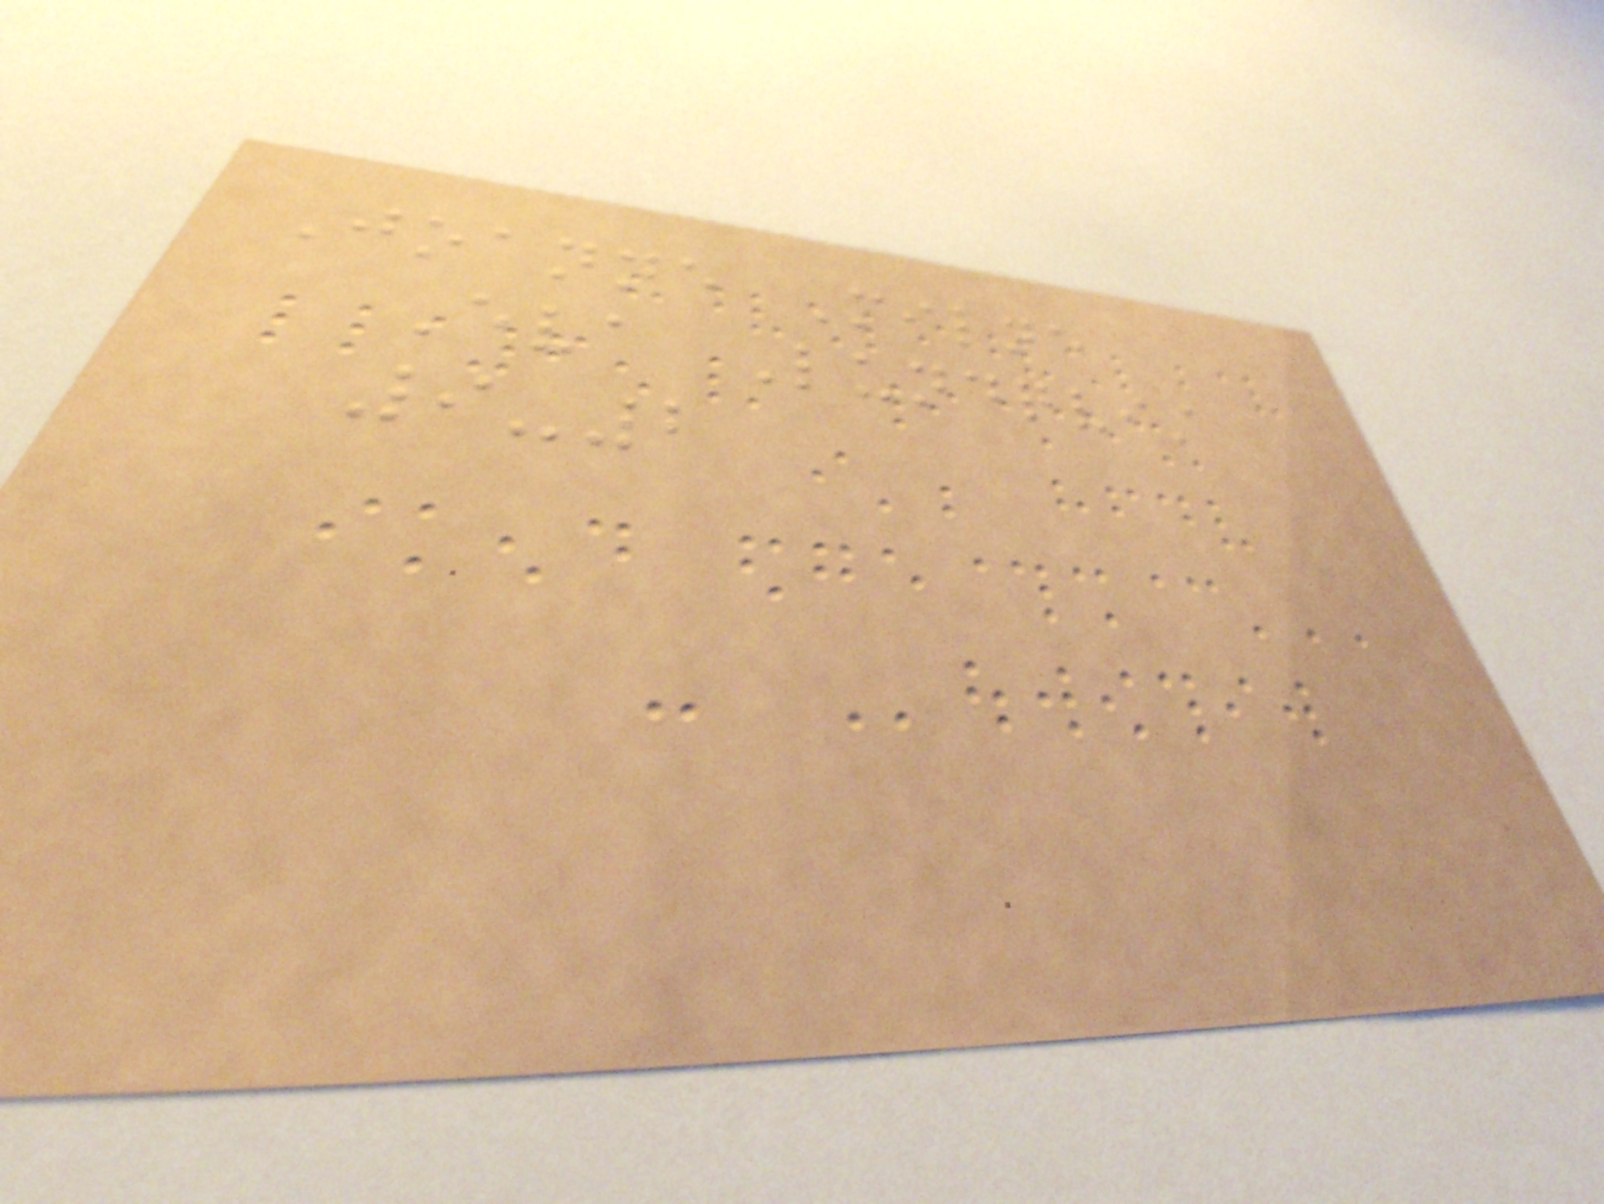Joanne Milne
Eva Lundqvist
9-2
